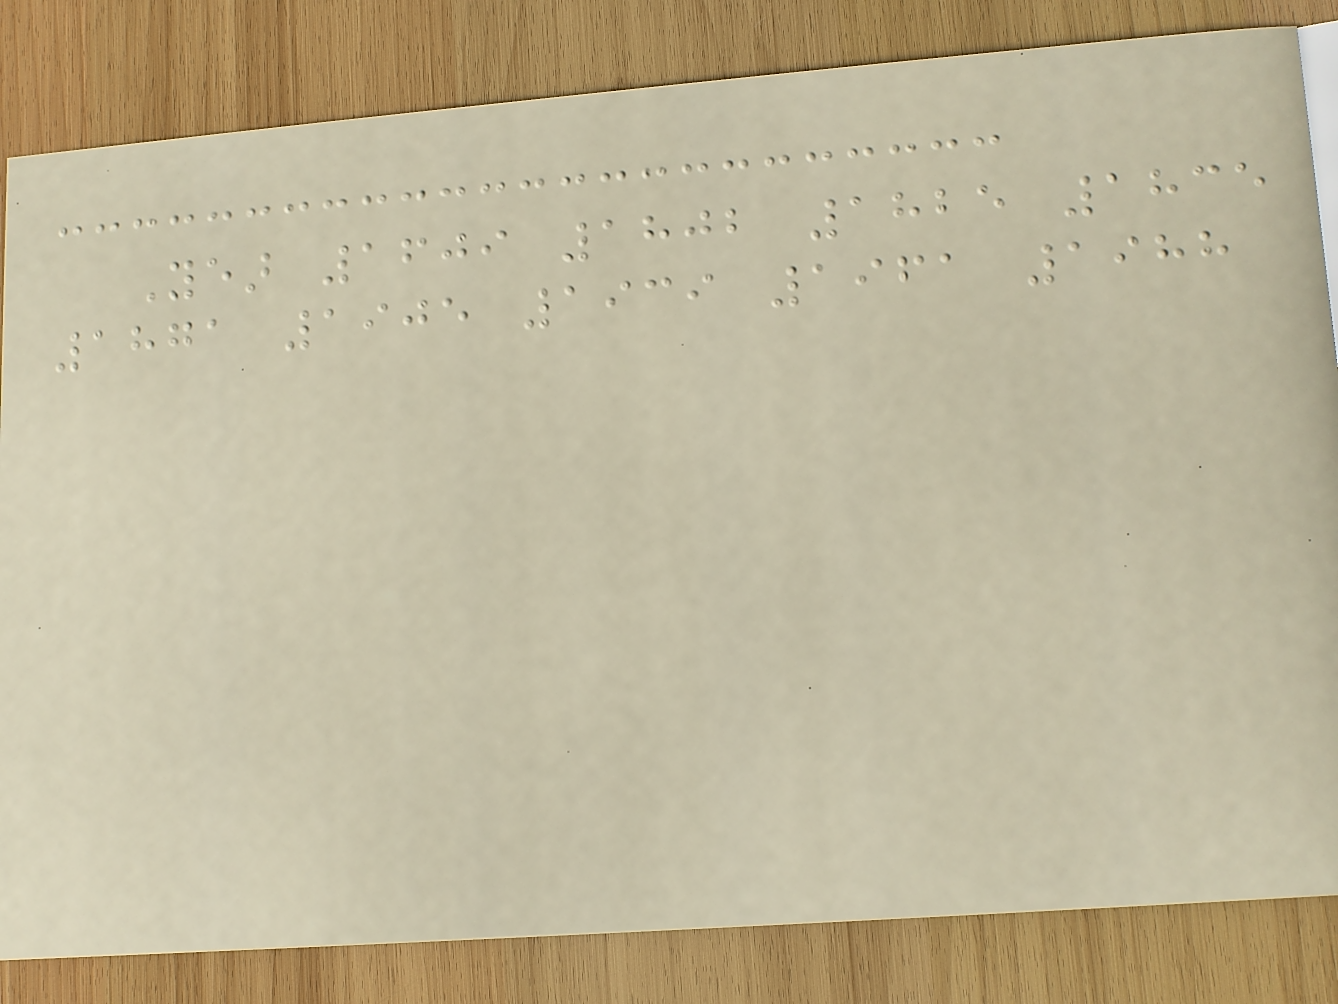Year 1609 1802 1825 1835
1871 1905 1939 1961 1988
